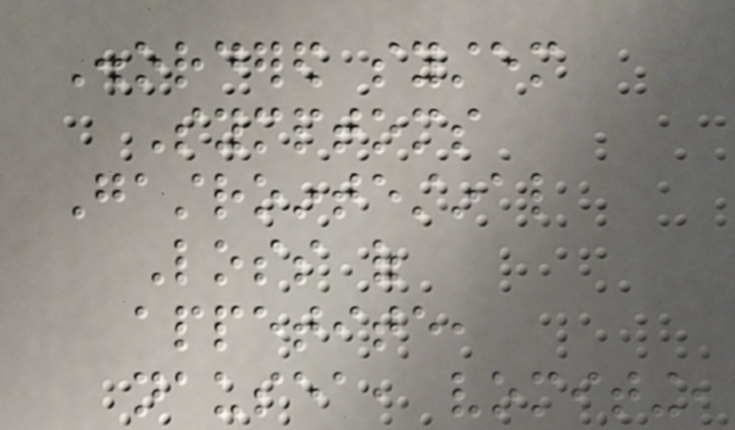Disordered system
Symptoms
Gastrointestinal
Loss of
appetite,
nausea, vomiting,
